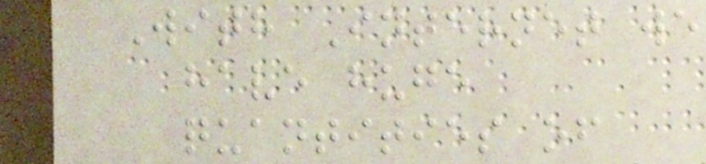With Internet we
have huge
quantities of
